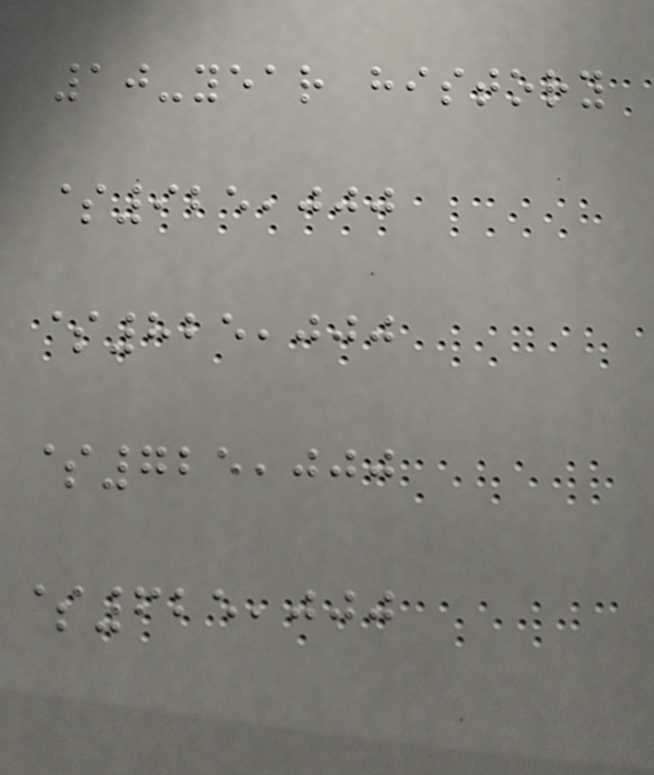10-year history
$925,000
$825,000
$725,000
$625,000
